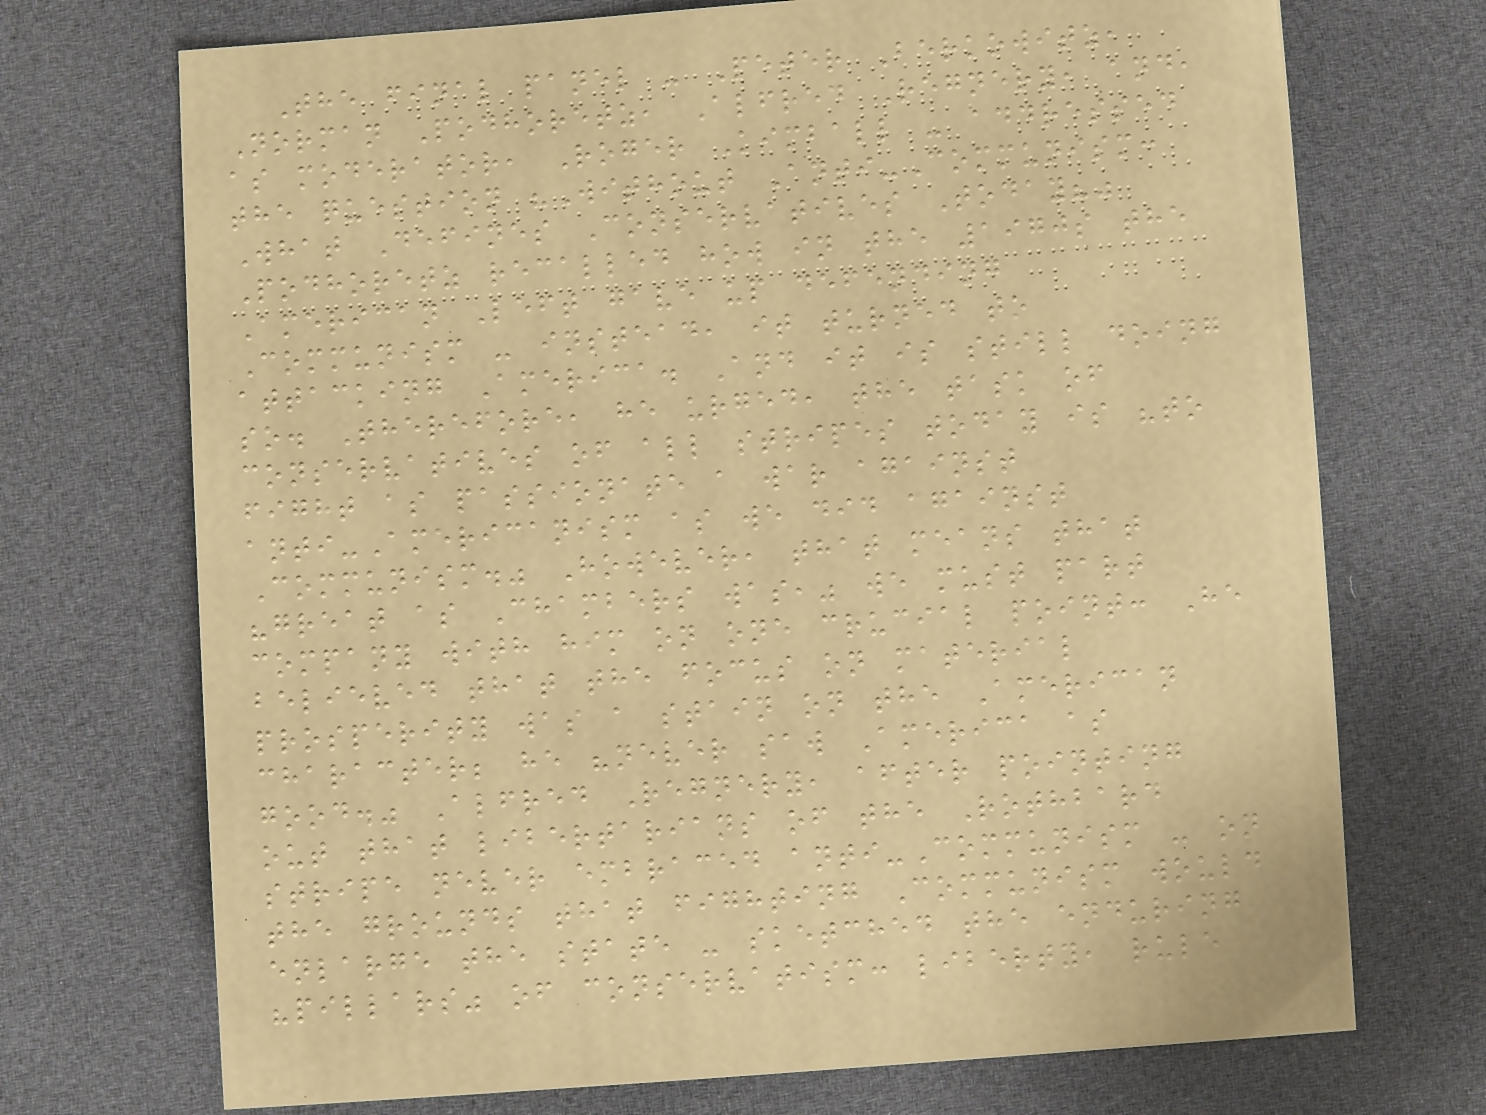The final panel - Peter Berkowitz,
Norman Podhoretz, Alfred Regnery, and,
as moderator, Roger Kimball - addressed
the question "Without Anti-Communism:
What Defines Conservatives Today?"
Podhoretz recalled how in the 1970s the
American Left gave up defending
Communism - instead, it turned to
attacking America. And it is still doing
so. Therefore, he urged, the task of
conservatives of all stripes today is "to
fight as passionate a war against
anti-Americanism as we did against
Communism." However, that means that
"great as Chambers was," we must part
company with him on one crucial point: He
believed that the focus on material
prosperity was a stain on the American
character; he "never saw America as
good." Alfred Regnery, after pointing
out that libertarians of the Rothbard
stripe never embraced anti-Communism - on
the grounds that fighting Communism would
enlarge the state - sketched the enduring
"pillars" of conservatism: liberty, rule
